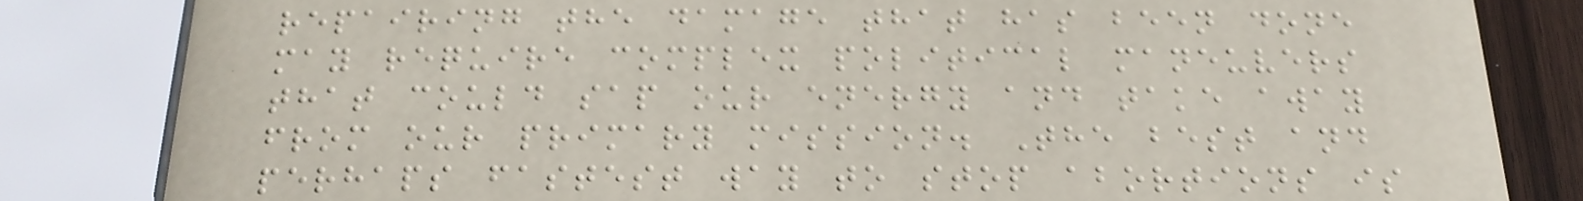repairing the damage that has been done
may require complex political maneuvers
that could sap our energy and take away
from our primary mission. The best and
perhaps fastest way to stop abortions is
